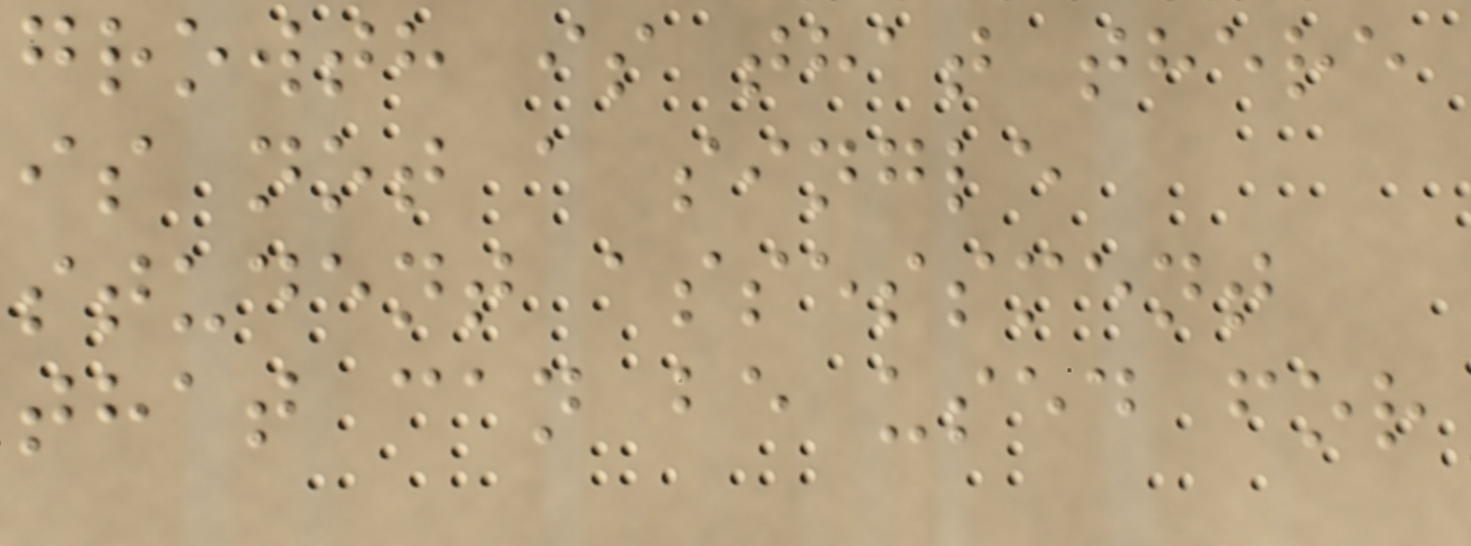growth is that there
is not a single
student assessment
that can be used for
